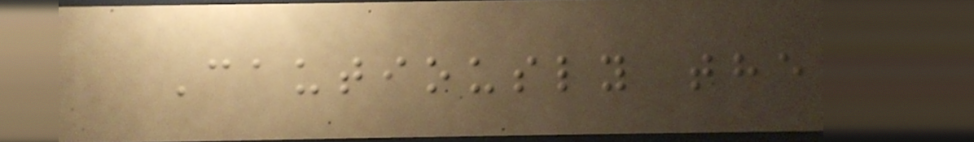Cautiously the
